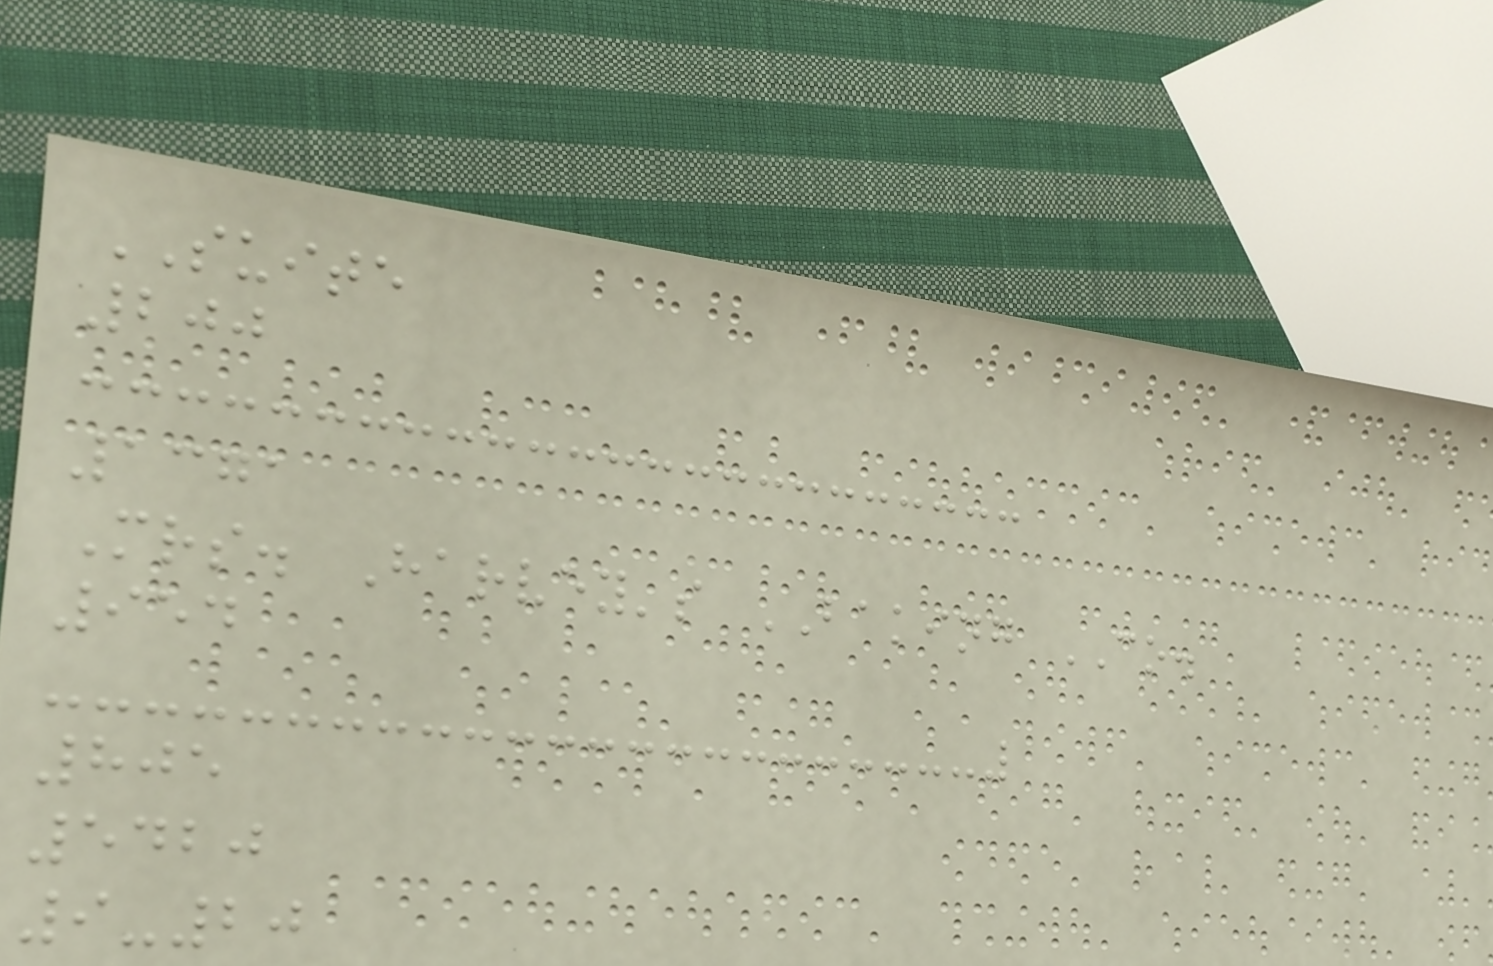SUITE
200
1371
Mrs. Harvey's BAKING CO.
954
805
5420
9-20
